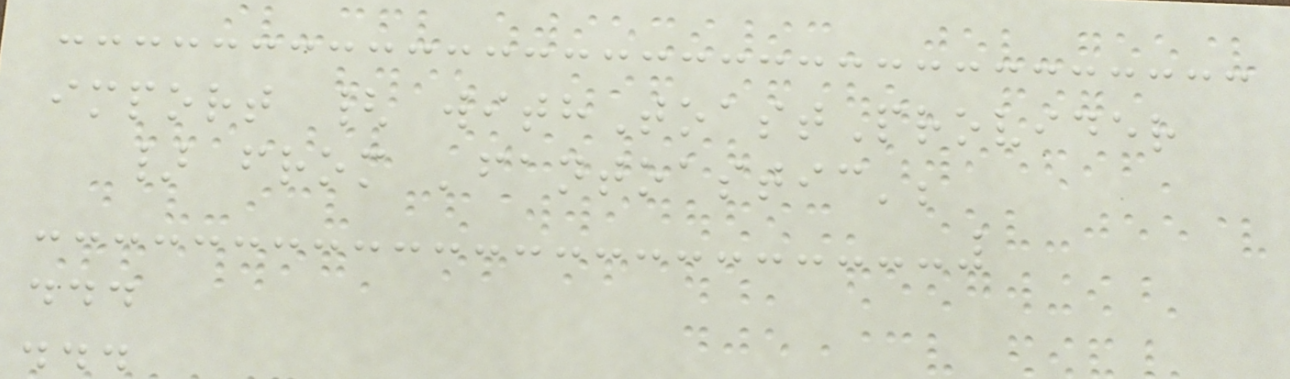import { withToastProvider
} from 'fantoastic';
...
...
